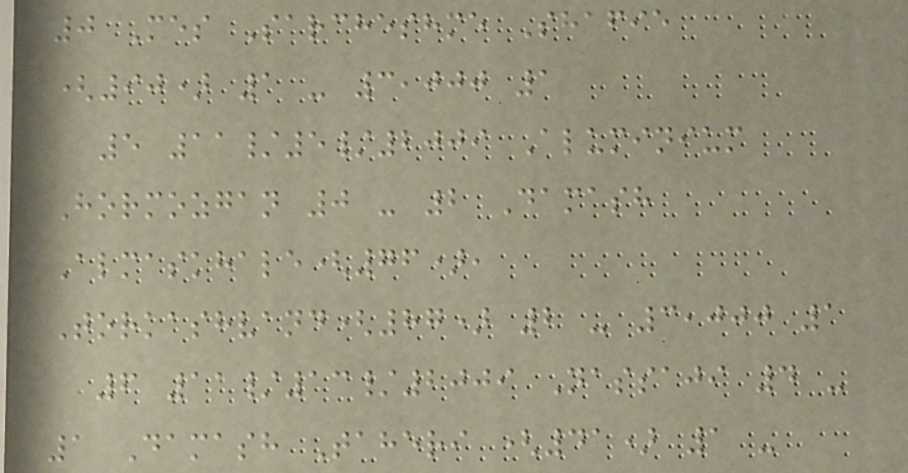0 Mes Sarcheshme Shafie
(90) 1 - 3,000 1
5 11/5/2009 Aluminium
Hormozgan 0 - 2 Damash
Almaskhale(76),
Torkashvand(87) 2 - 3,000 1
6 11/13/2009 Nassaji 4 -
1 Damash Taheri (41) 1 -
